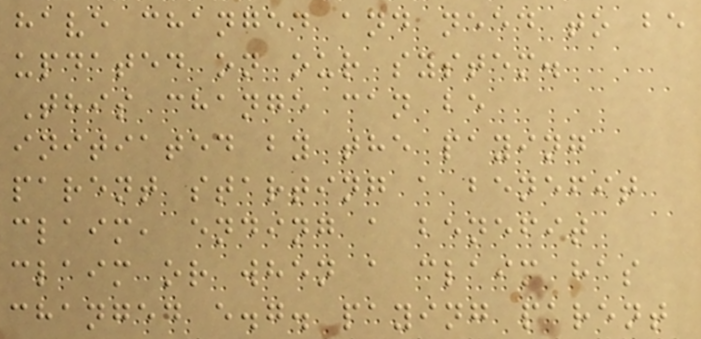have changed and need to be
updated on our system.
This change can be
initiated by the paying
parent starting a benefit
claim, ending a benefit
claim or when a claim has
changed e.g. paying parent
